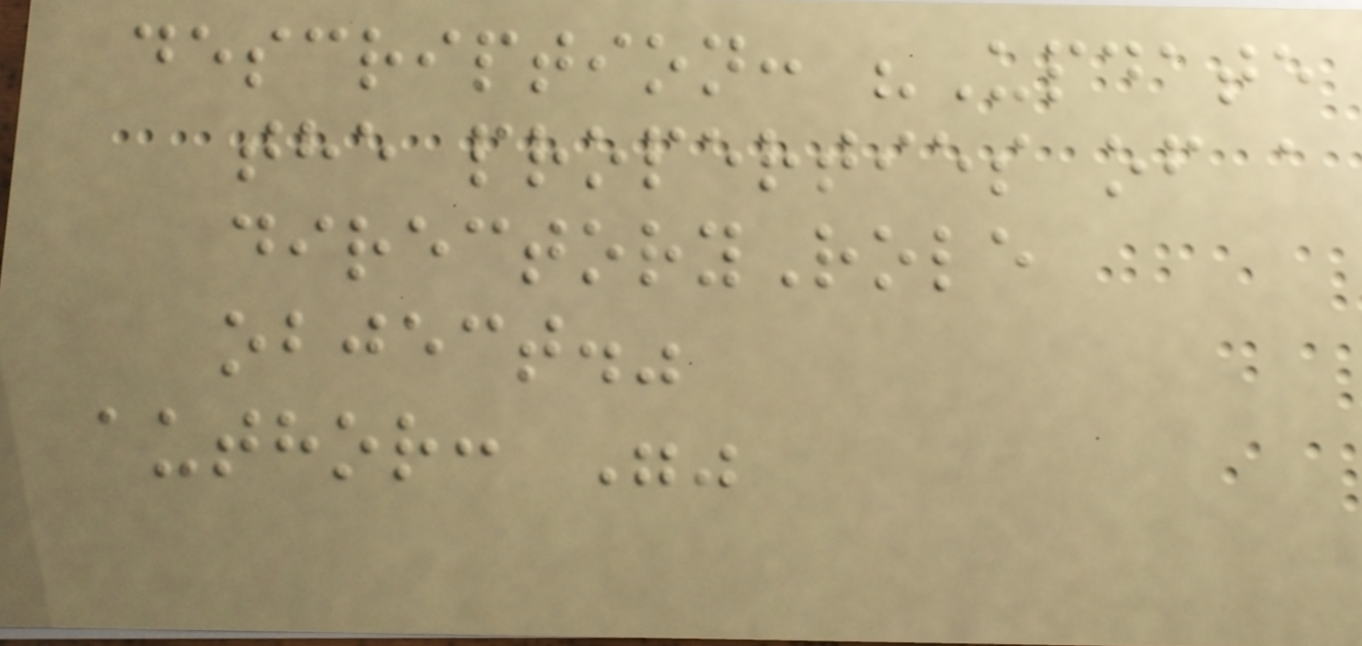description: "Update
the properties of a
directoryRole
object."
author: ""
